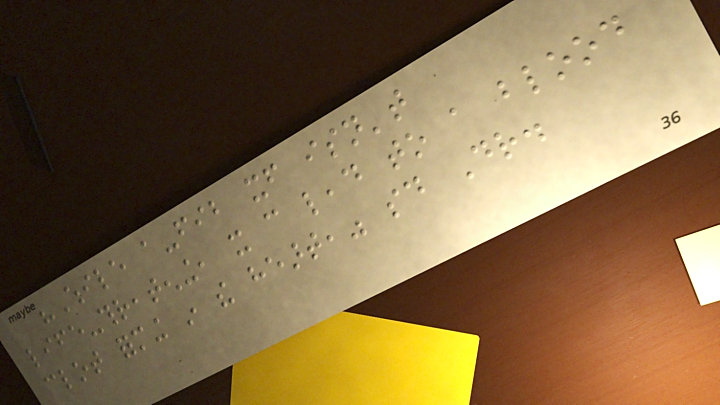"While a-fib itself isn't
life-threatening, it can lead to a blood
clot forming in the heart," said Dr.
